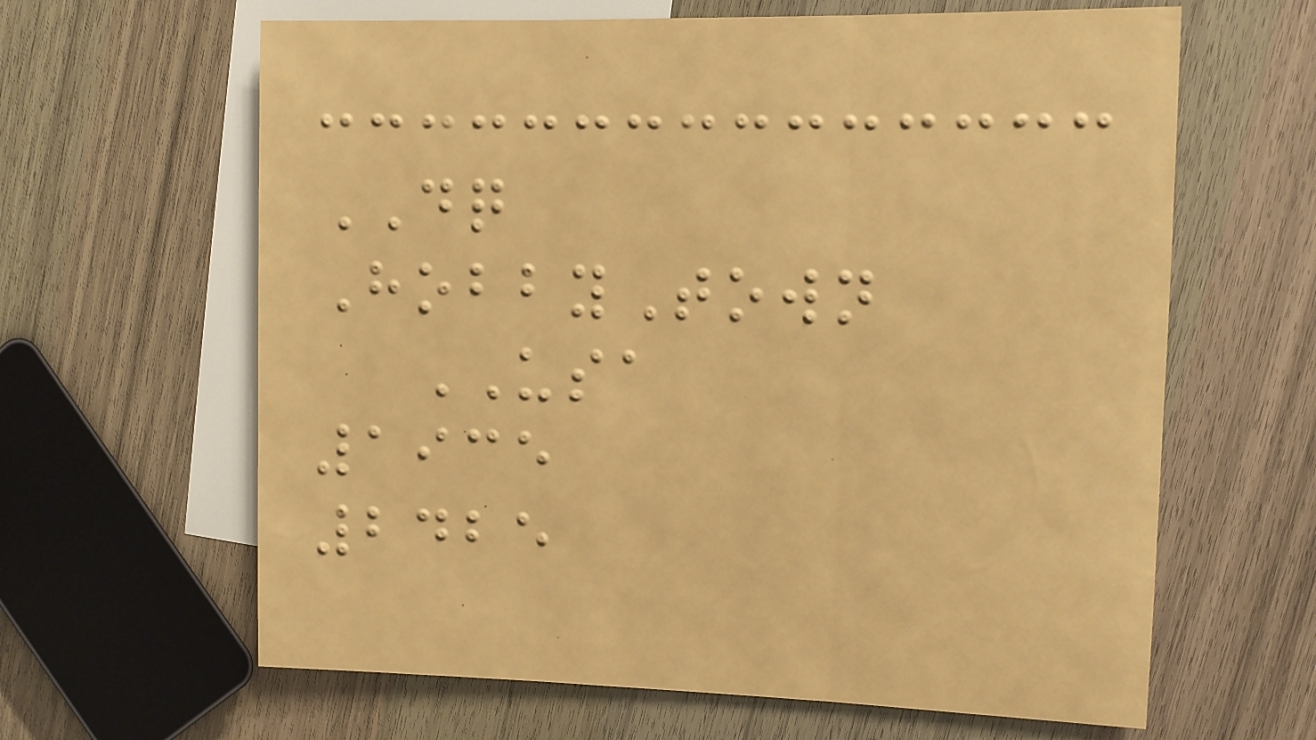DQ
HobbyTown
USA
1935
2425
